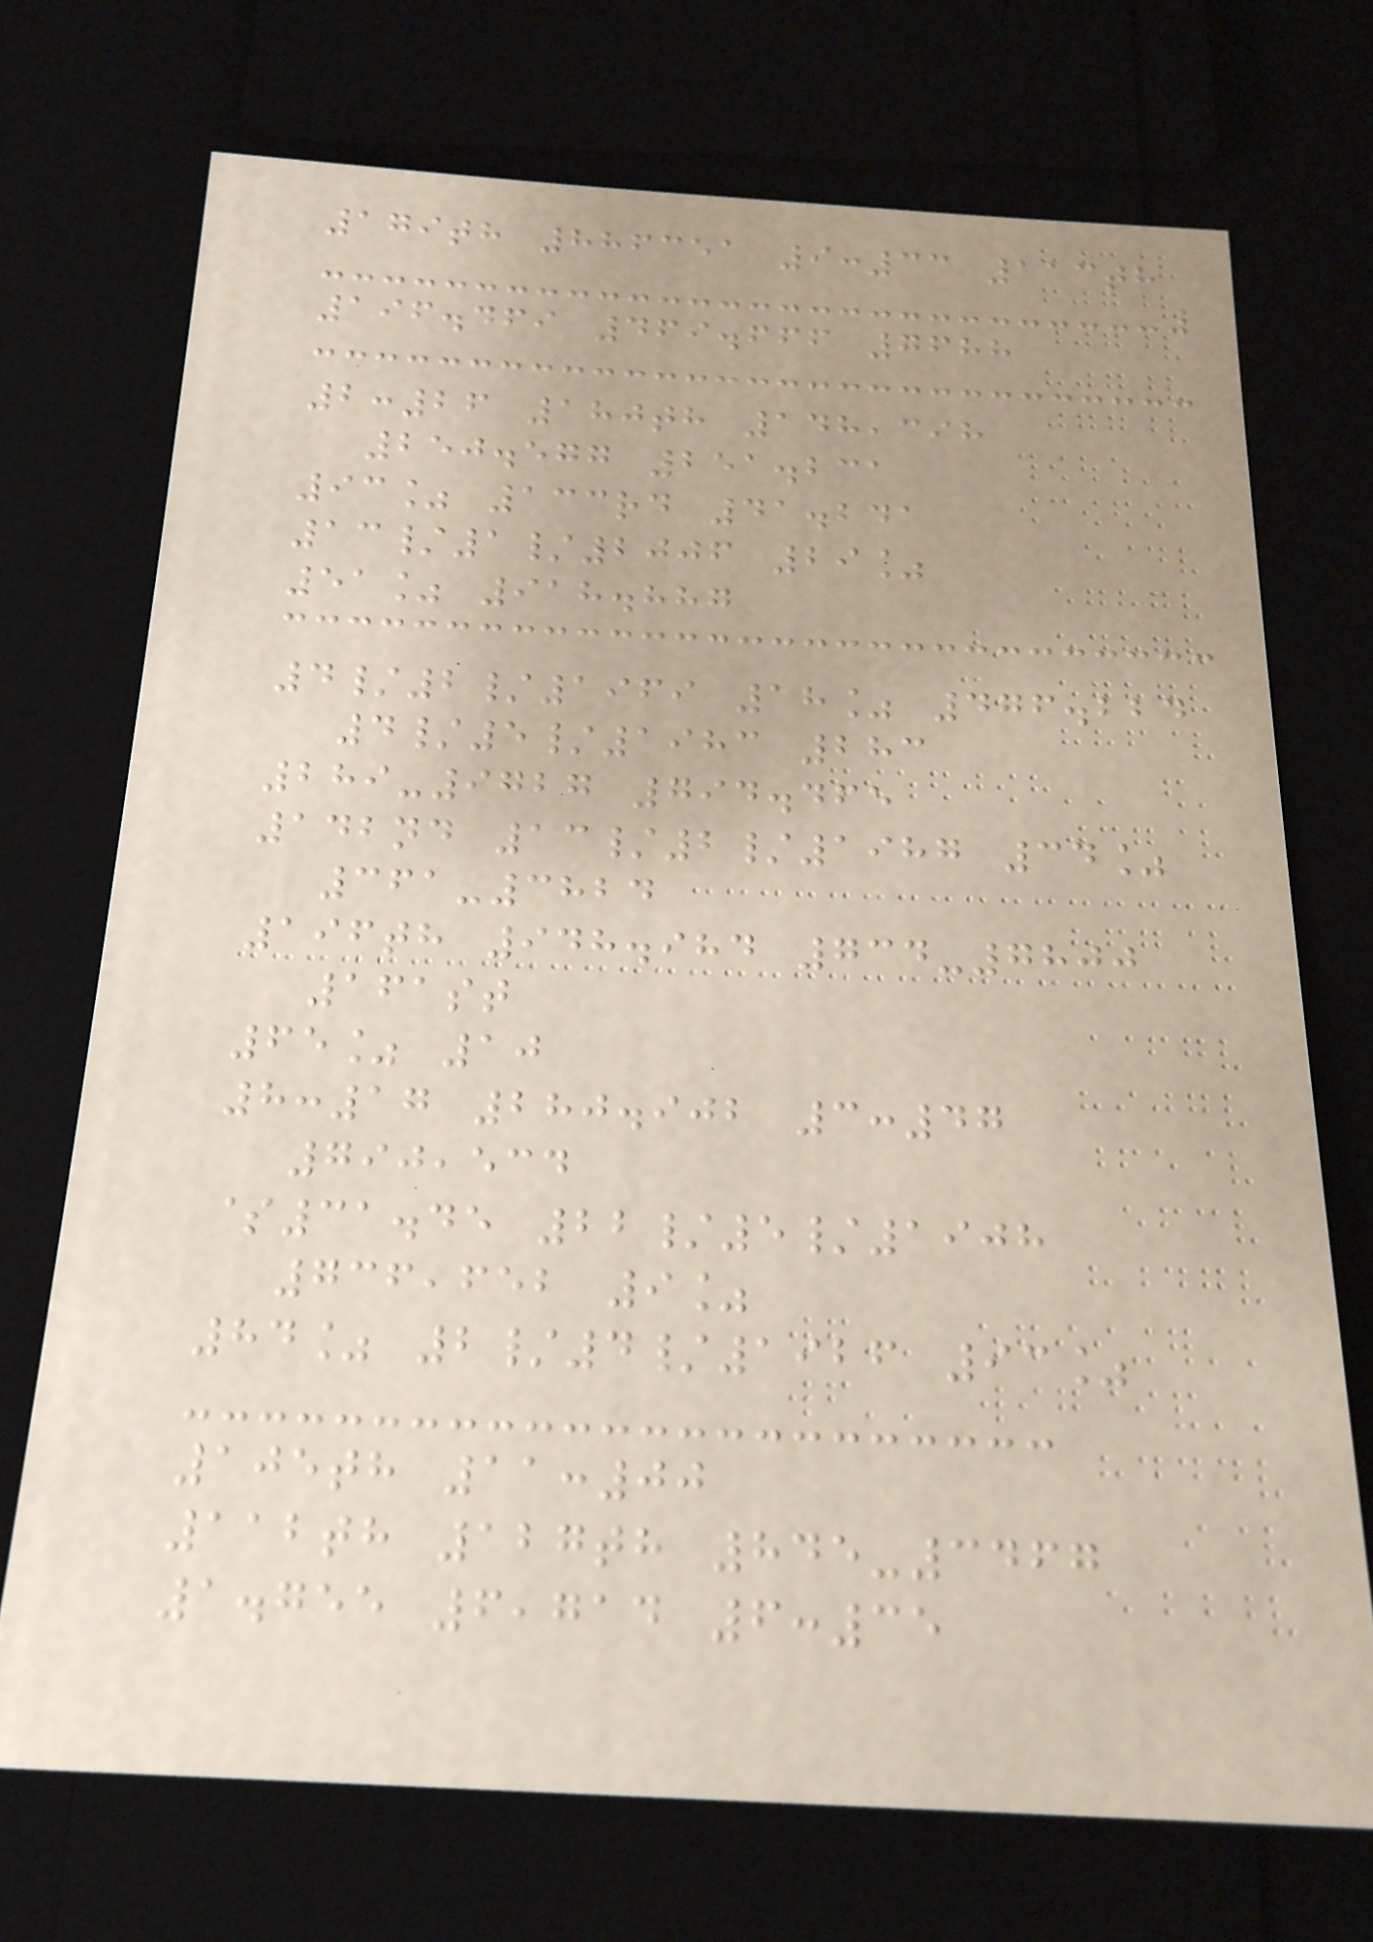179th 886351 9:33 113th
196.469 469.666 7688
2:26 180th 148,398
250.577 251.231
93% 133rd 41.241
13/1/2006 29%
51% 918.887
4/2/1969 18% 476.224
4/5/1983 283
289-9727 794.465
142nd 13/2/1987 34%
361-3824
196th 948.984 734-7800
161st
65% 10
8:17 280.902 3:47
790,534
$31.45 22/5/1908
736,652 9%
84% 2/4/1926 93%
105th 11:00
112th 127th 845-3467
1.755 6,714 6:35
